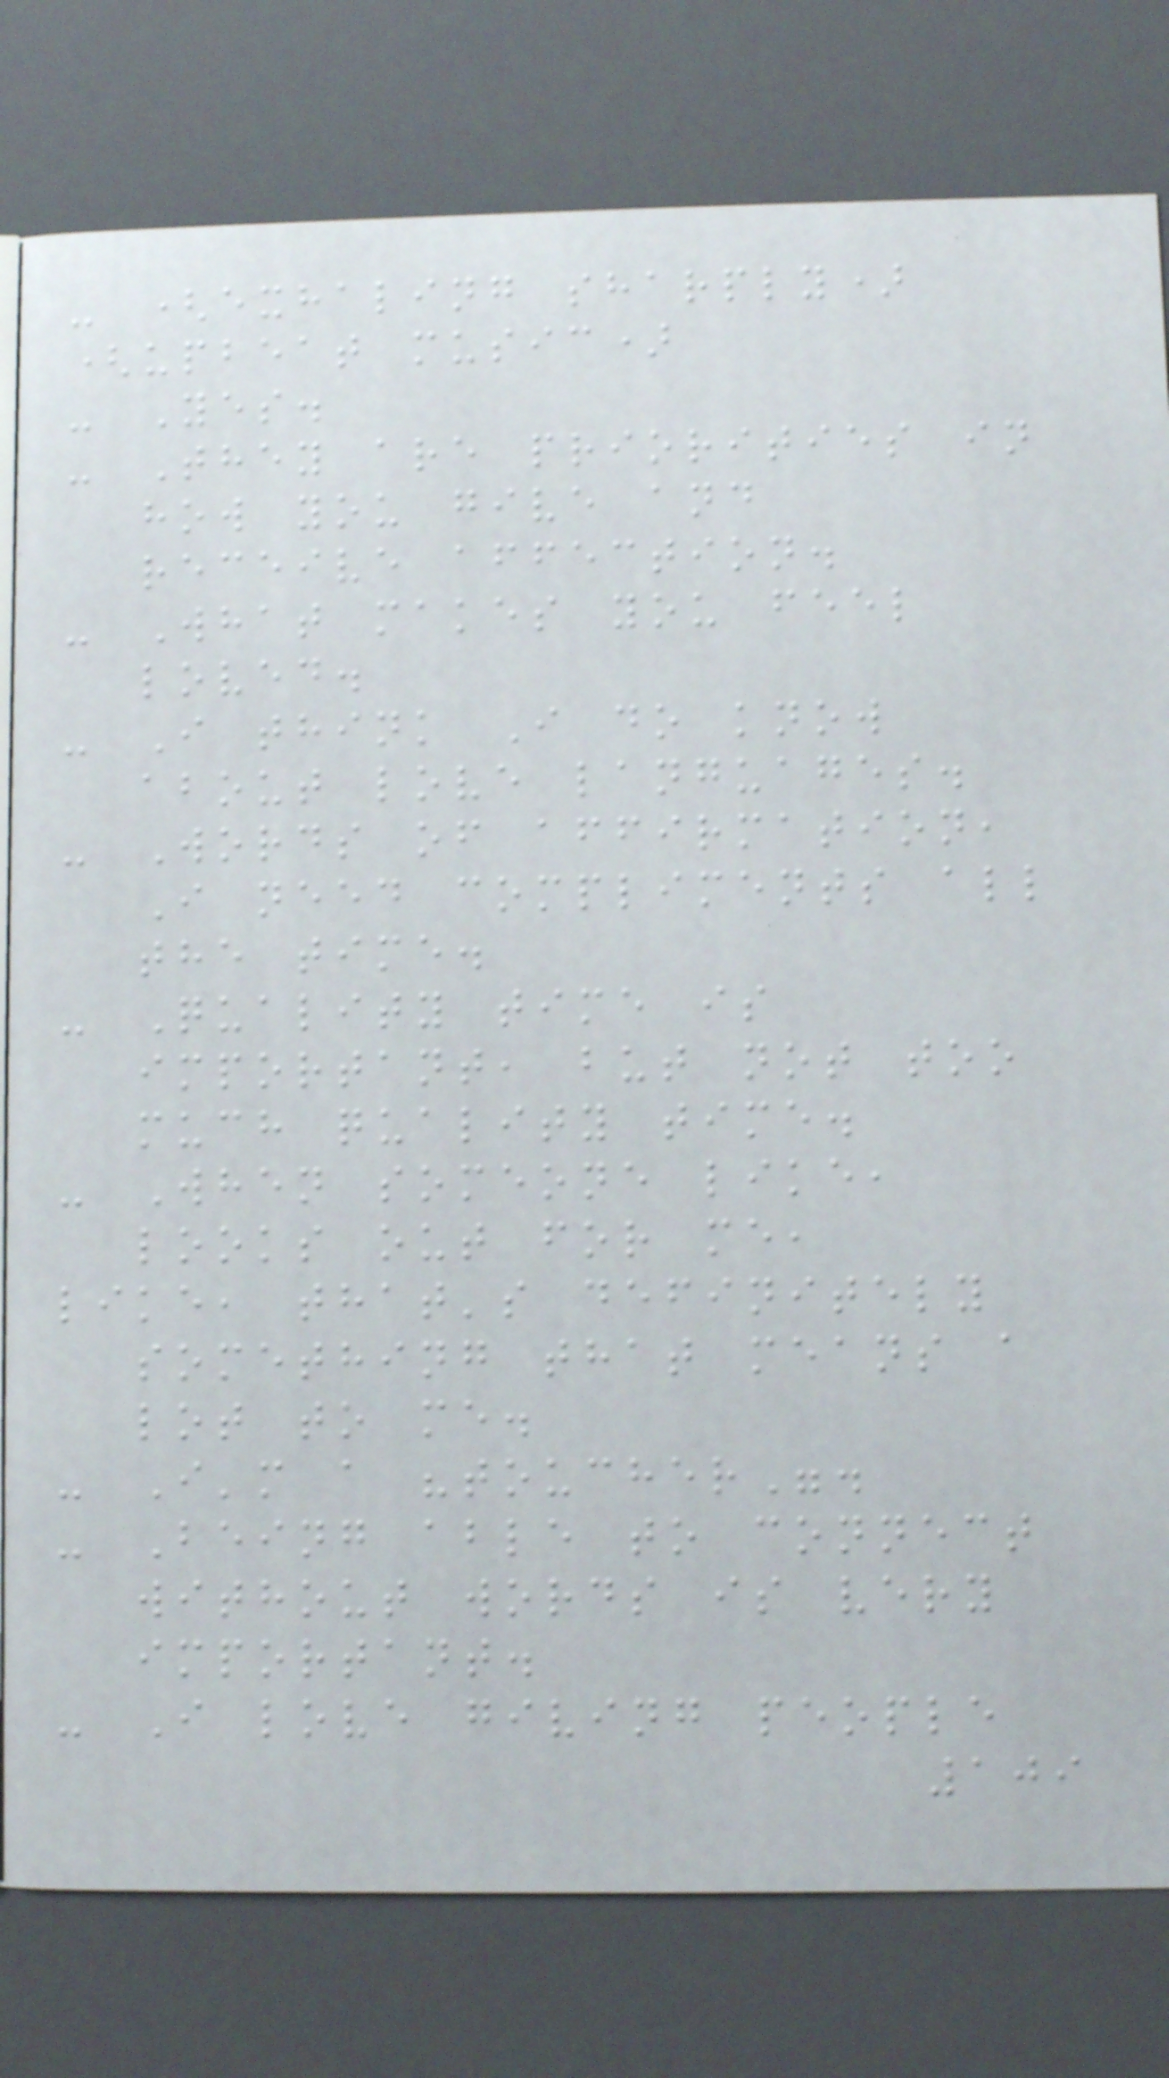- (exhaling sharply)
(upbeat music)
- Yes.
- They are priorities in
how you give and
receive affection.
- What makes you feel
loved.
- I think I do know
about love languages.
- Words of affirmation,
I need compliments all
the time.
- Quality time is
important, but not too
much quality time.
- When someone like,
looks out for me,
like, that's definitely
something that means a
lot to me.
- I'm a "toucher".
- Being able to connect
without words is very
important.
- I love giving people
109
